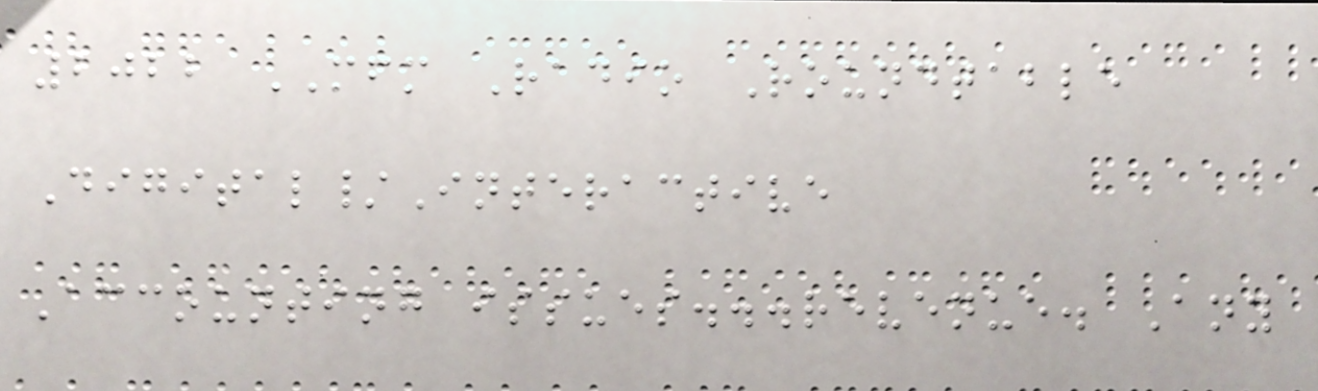2022 MFM Radio Roundtable
Digital/Interactive
Accounting issues...revenue. Any
